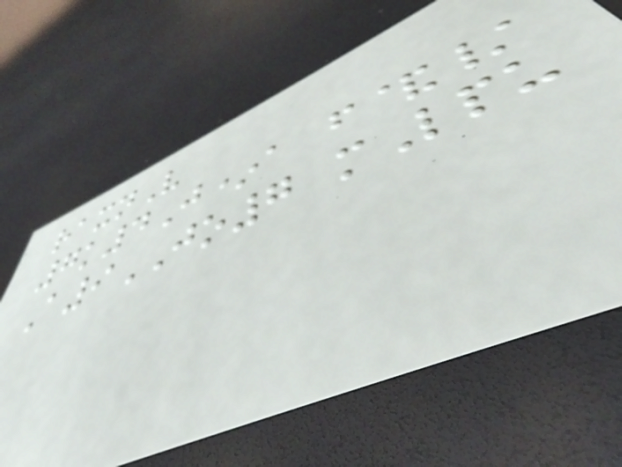raxnV
7k4J*a f&/
A9JO7 mLpu
